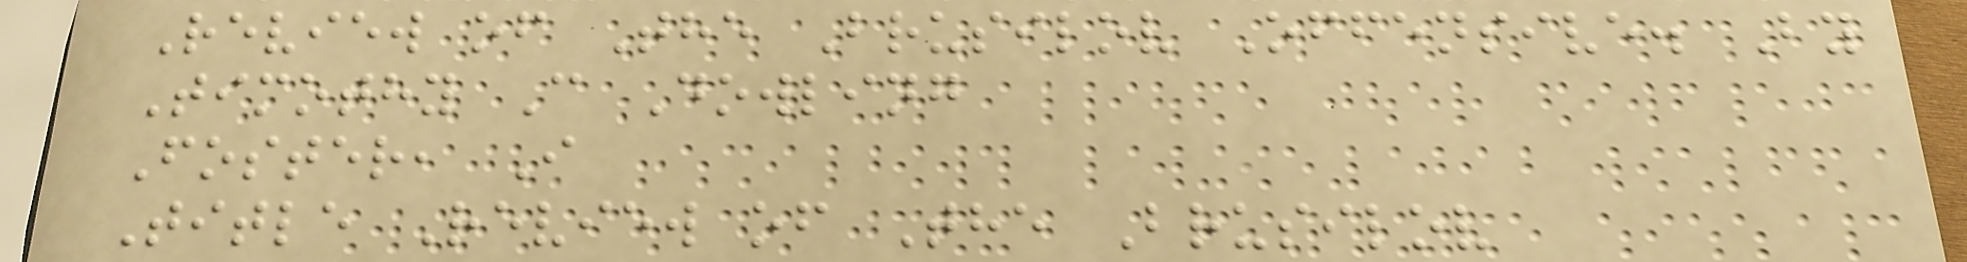Review of The Brusilov Offensive. By
Timothy C Dowling
Foster, I
Title Review of The Brusilov
